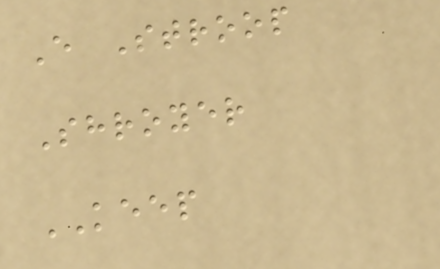E Stroop
Shroyer
KEEP
